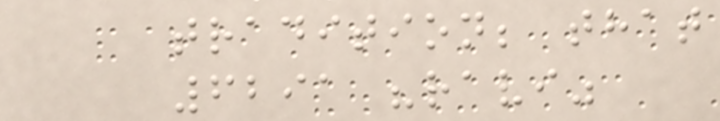tradition; that
6291 "ravi"
